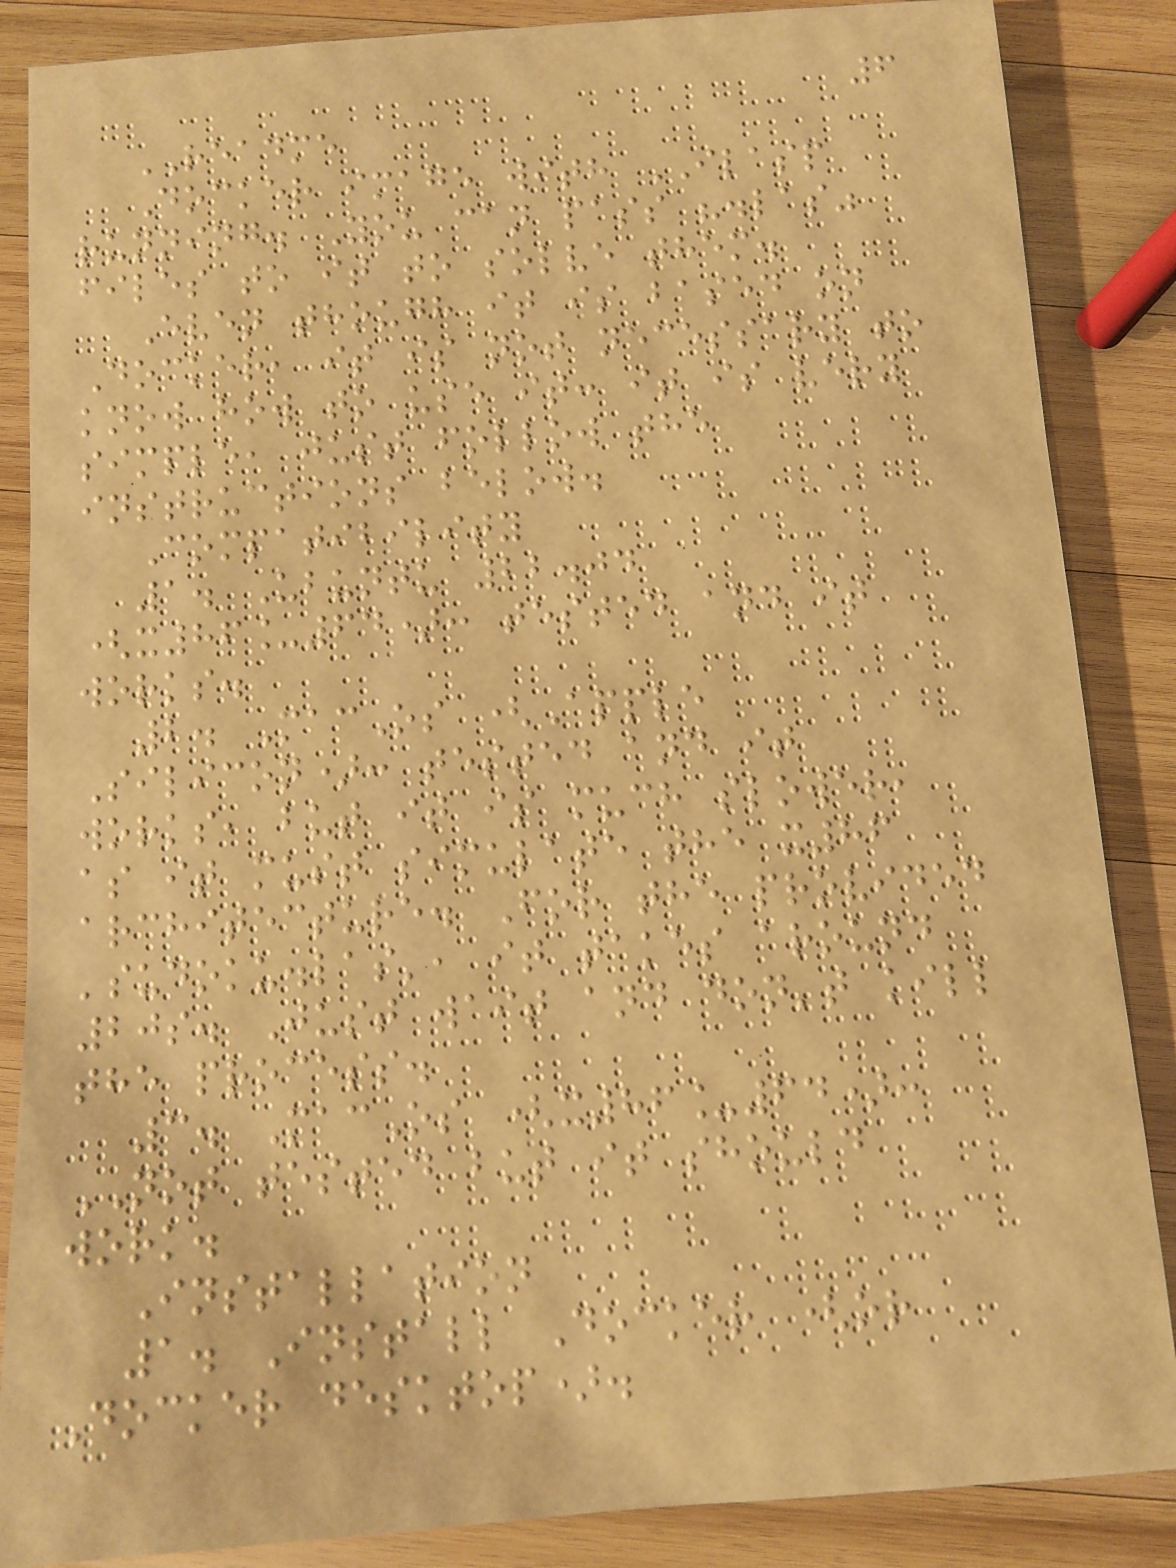6
README
Docker image with ILASP
running. You can pass ".las"
files to it to solve them.
Even though it is based on
Docker, it is not necessary to
know how to use it: it is very
simple, just follow the
instructions below.
Compatibility
1. Ubuntu 22.04
(x86_64): tested and it
works.
2. MacOs (Apple
Silicon): tested and it
works, but it is much slower,
as it must simulate the x86
architecture. For the provided
'sudoku.las', it takes around
20s. Just wait and don't kill
the process.
3. MacOs (x86_64):
NOT tested but it should
work.
Installation
1. Install Docker (or
Docker desktop).
